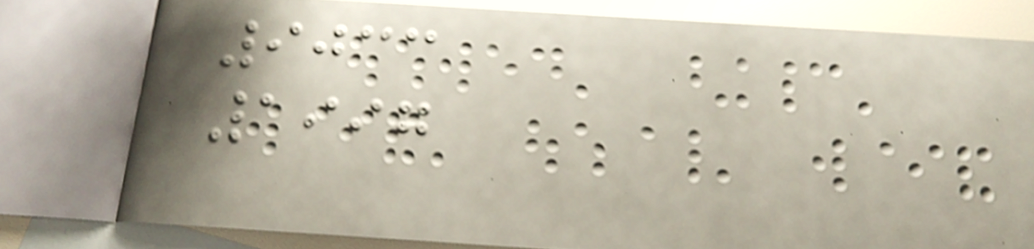9033
1997
